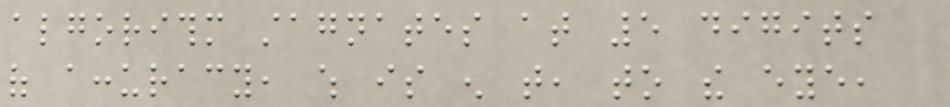algorithm stagnates at 5 digits
of accuracy, which is enough that, to the eye,
